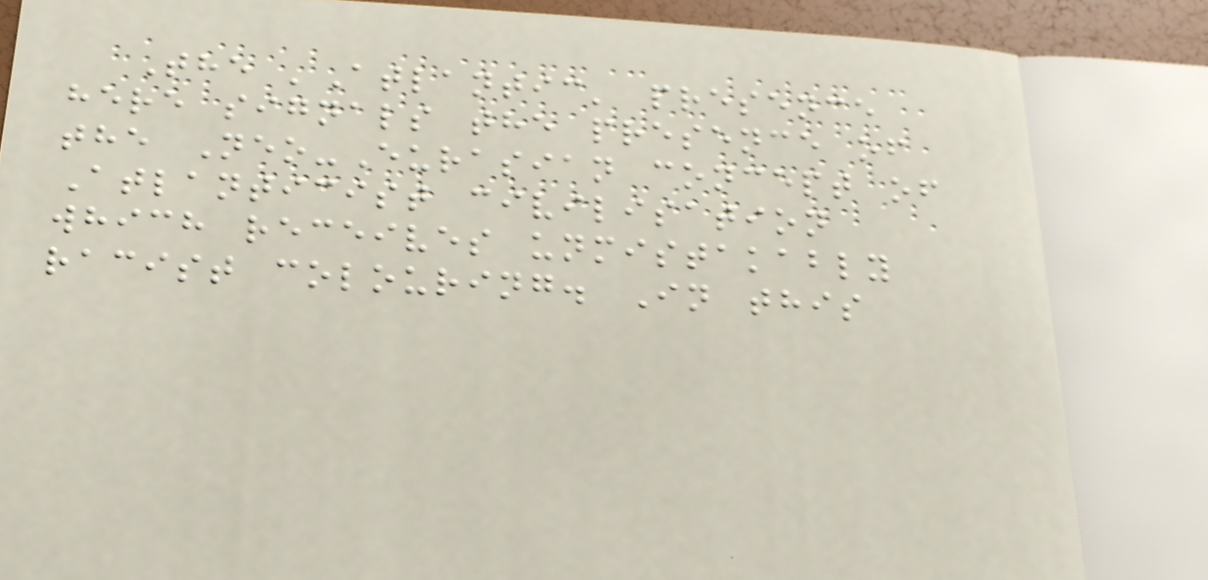The 'Atlantic' presence
here signals the presence of
the Neo-Eurasian concept of
Atlanticist civilisation
which receives unmistakably
racist colouring. In this
